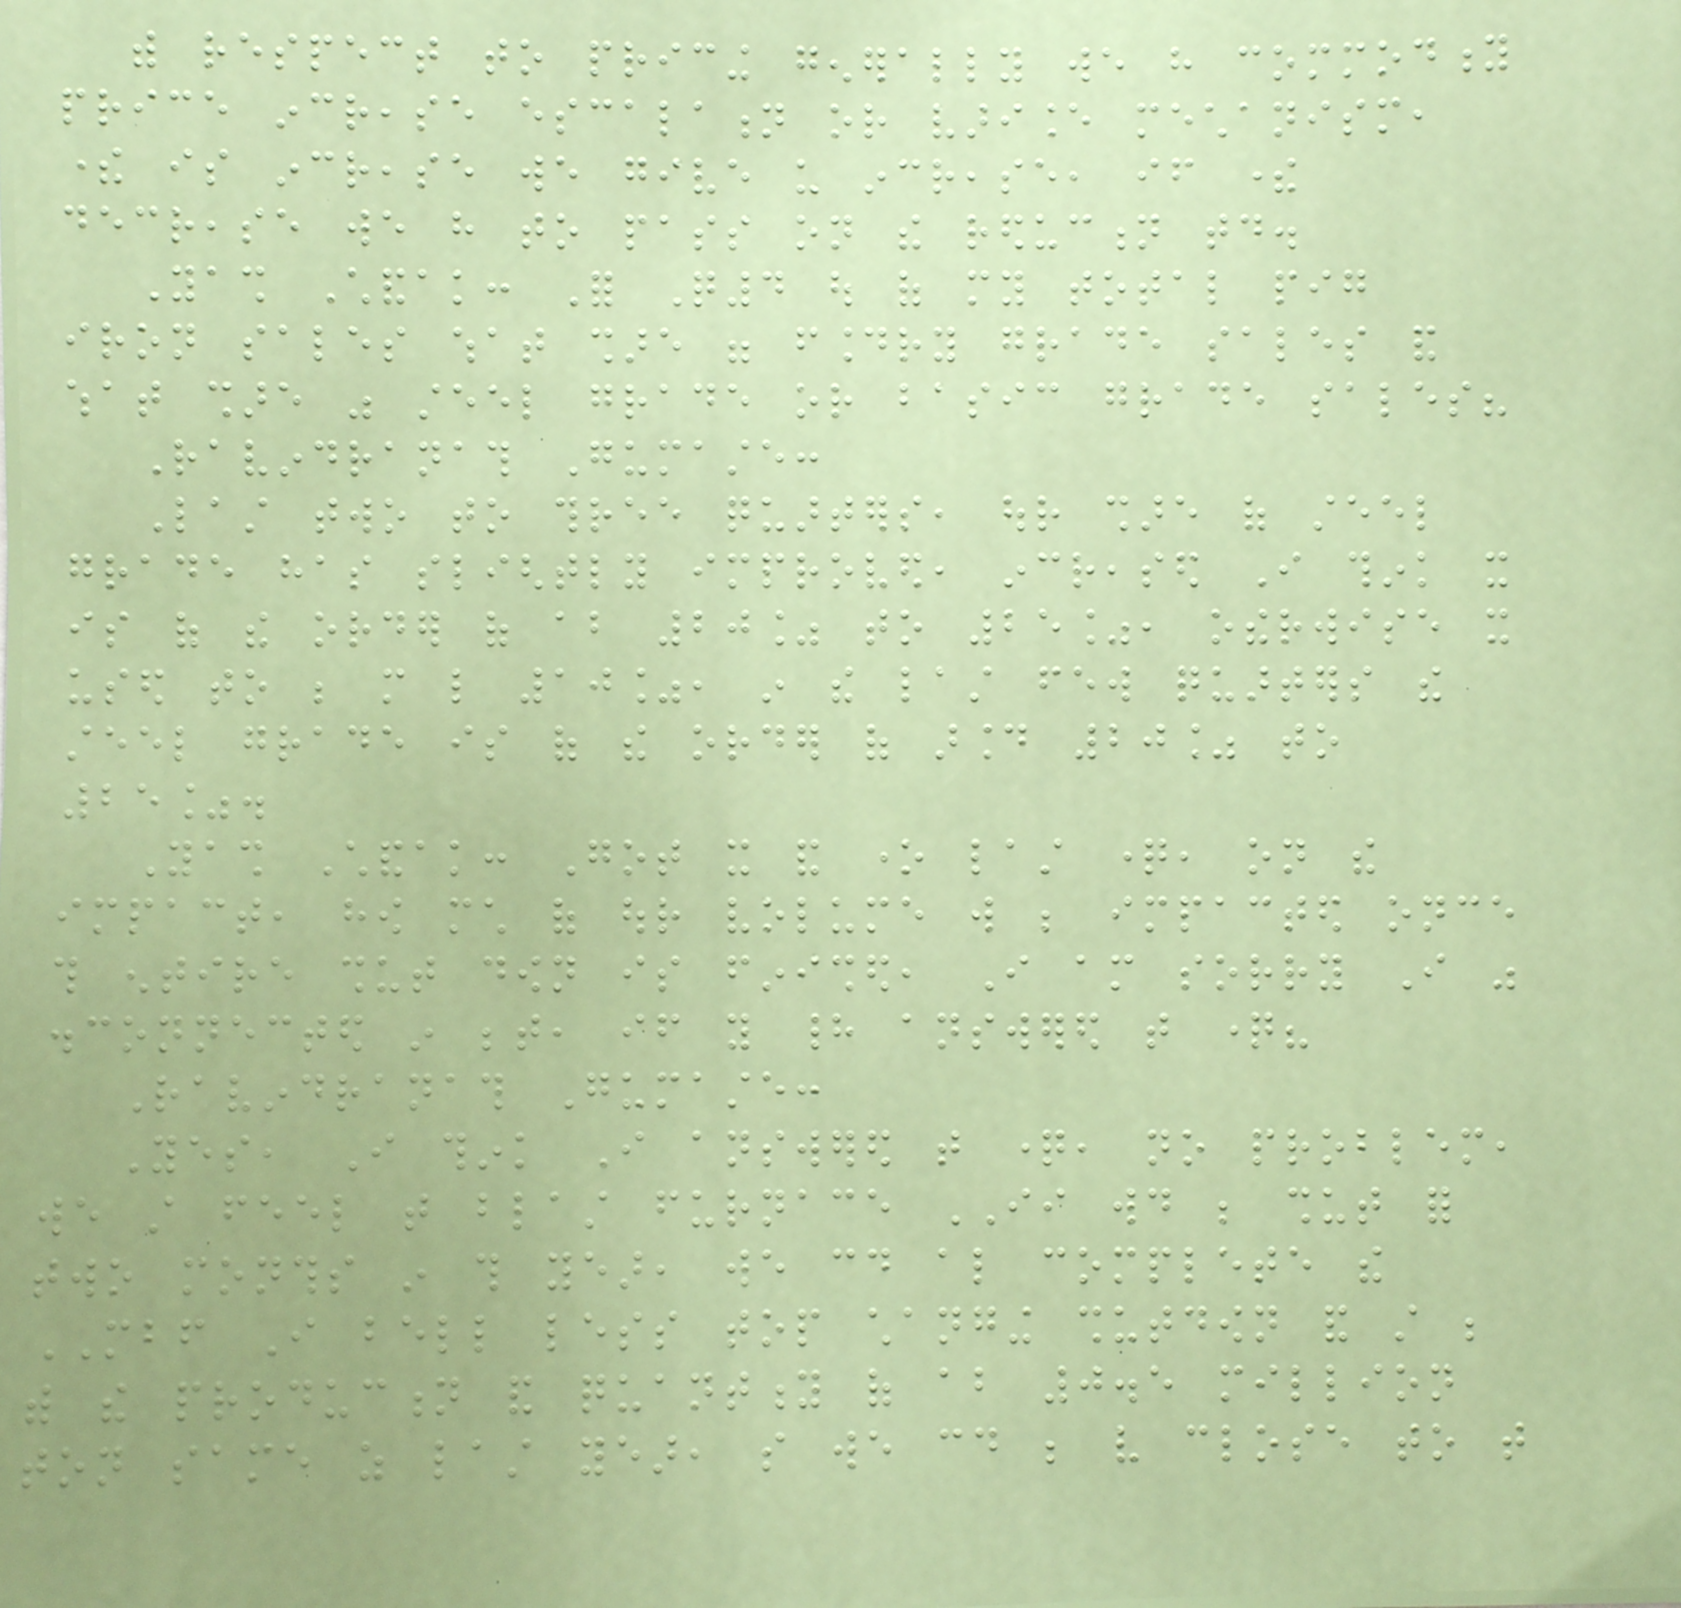with respect to pricing generally we have commodity
price increase escalation or variance mechanism,
there is increase we give us increase, if there
decrease we have to pass on the reduction today.
Yash Chandak: For Q4 out of my total pig
iron sales what share were foundry grade sales and
what share was steel grade or basic grade sales?
Ravindranath Gumaste:
Last two to three quarters, our share of steel
grade has slightly improved, increased I think it
is of the order of about 20% to 25%, otherwise it
used to be more like 10%, in the last few quarters the
steel grade is of the order of around 20% to
25%.
Yash Chandak: Got it and one last question, on the
impact, how much of our volume will be impacted once
this entire shut down is finished, I am sorry I was
disconnected in between, if you had answered that question?
Ravindranath Gumaste:
Yes, I think I answered that question, no problem,
we still feel that blast furnace II would be shut for
two months in this year, we could also complete the
MBF I bell less top changing shutdown and still be
with the production and quantity of about 0.5 million
ton same as last year, so we could be very close to that
